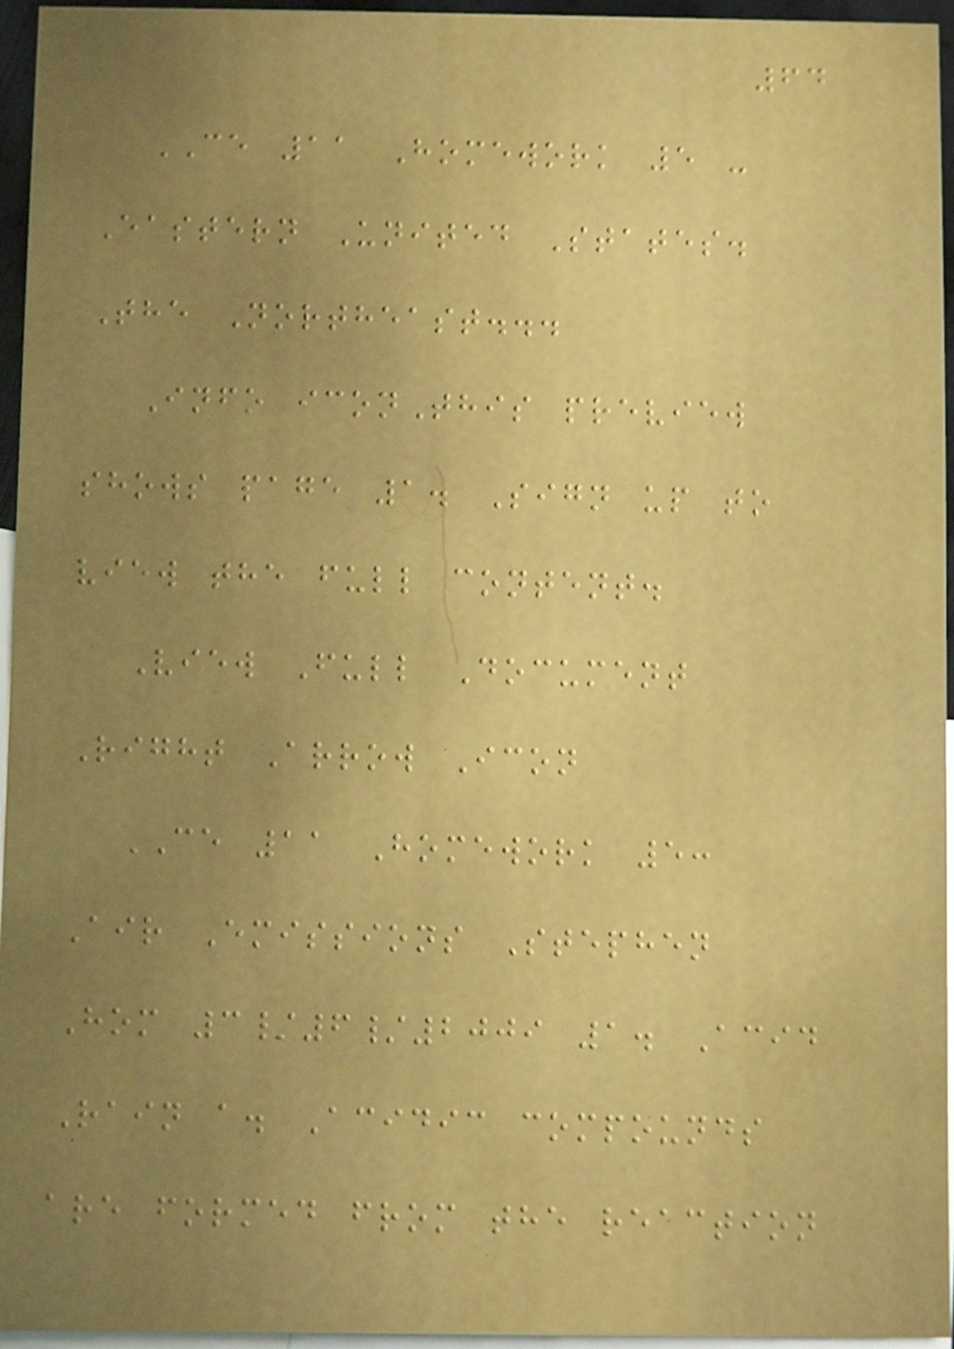64
CE 11 Homework 5 -
Eastern United States.
The Northeast...
Info iconThis preview
shows page 1. Sign up to
view the full content.
View Full Document
Right Arrow Icon
CE 11 Homework 5:
Air Emissions Stephen
Hom 3/6/2009 1. Acid
Rain a. Acidic compounds
are formed from the reaction
